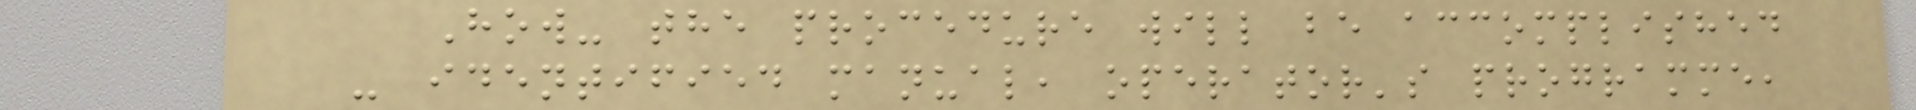How- the procedure will be accomplished
- identified manual, operator's programme,
